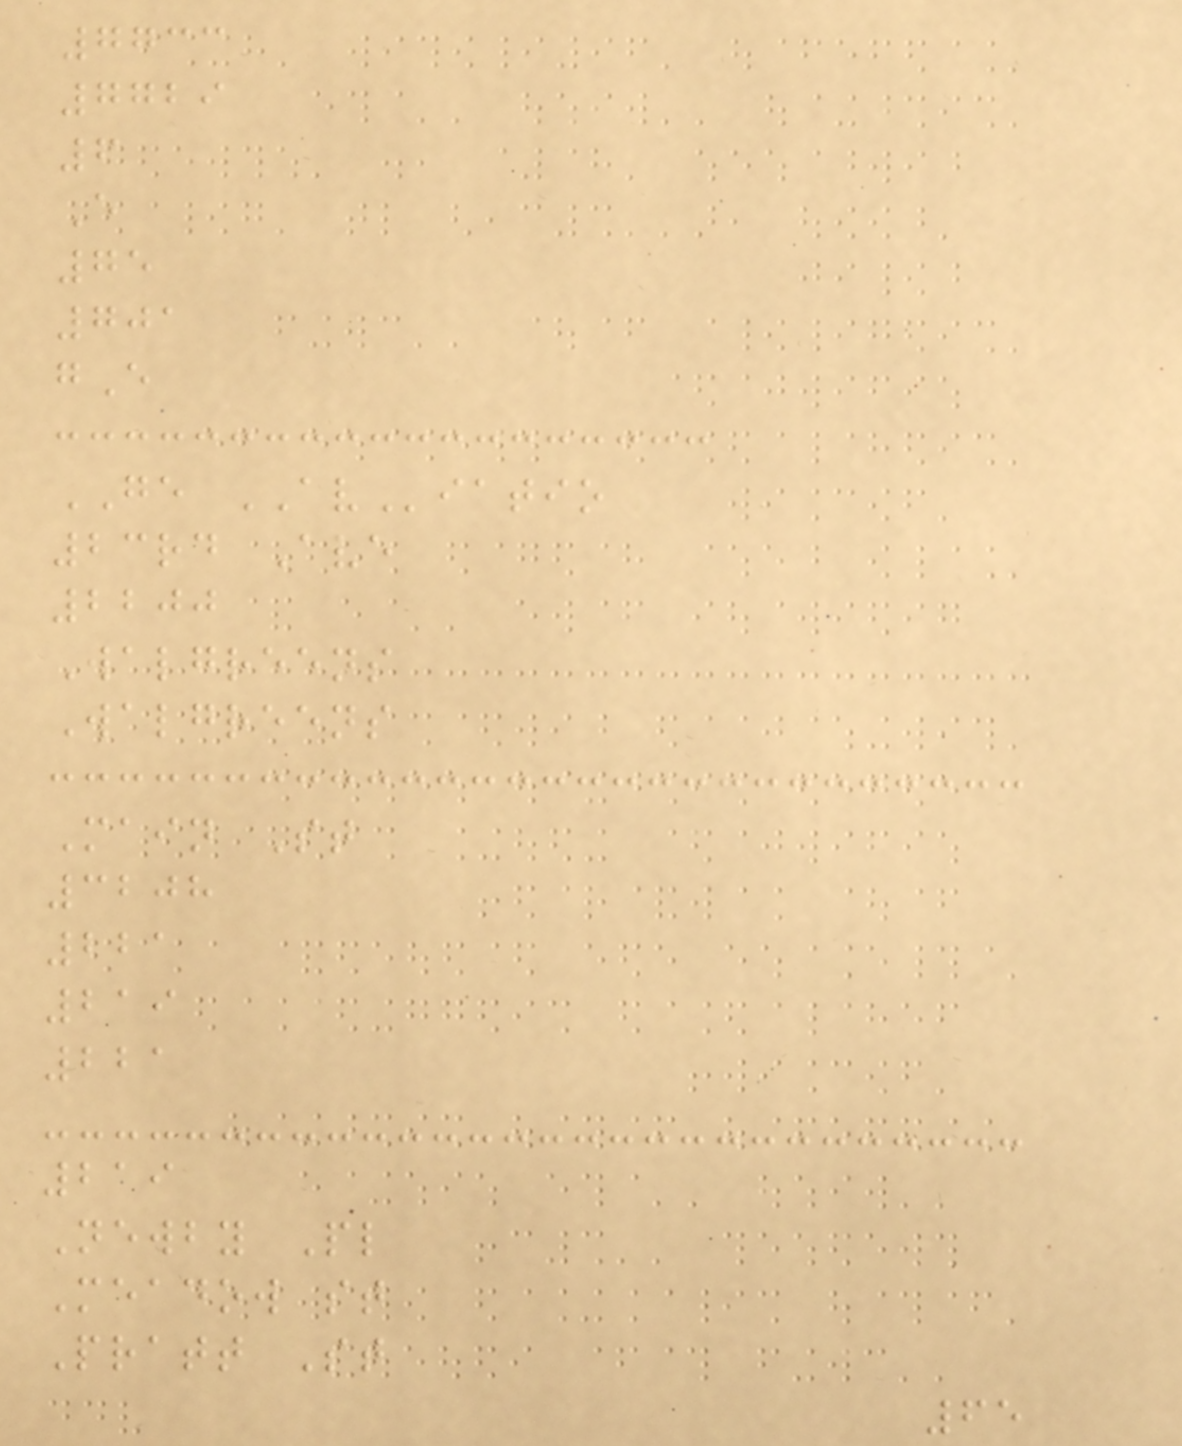7733
7729
6
E
75
701
gE
GE AViatio
23rd Ave
2200
Walgreens
Walgreens
Main St
3208
221
219
221
219
Newby Pl
Meadow st
Pratt St
65
